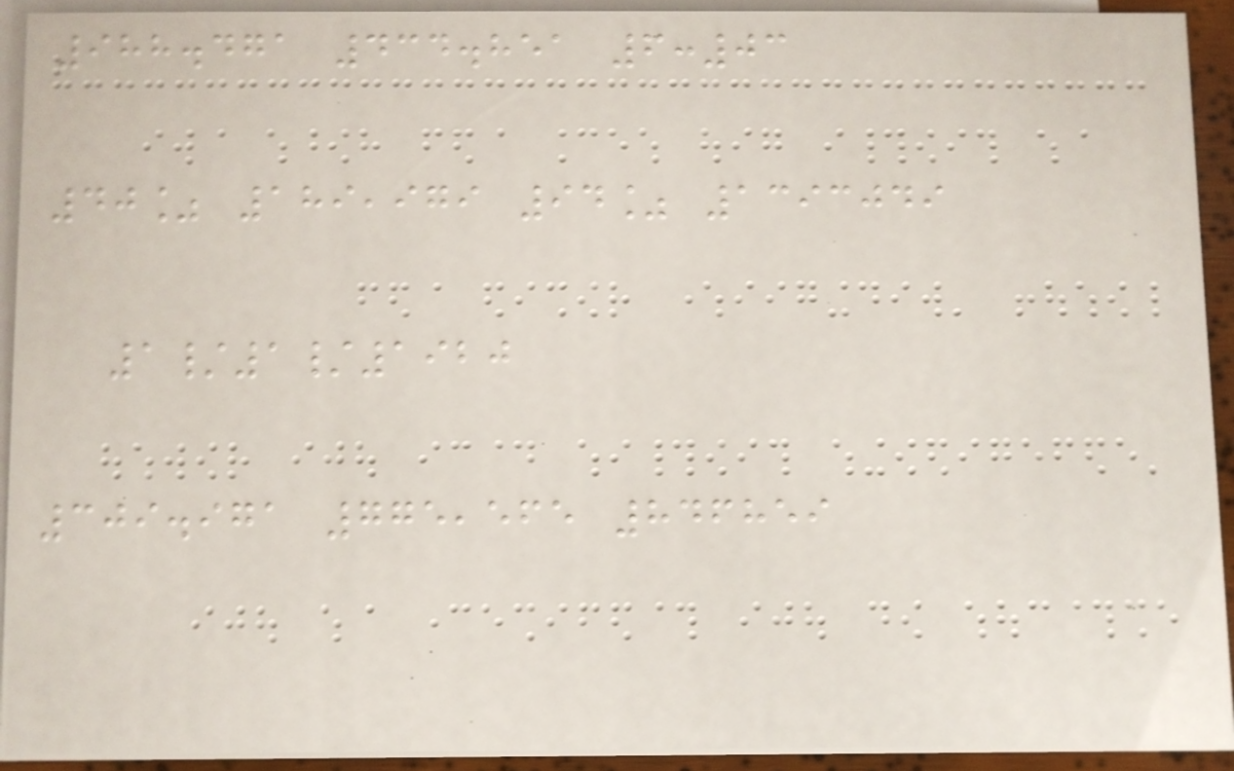988.471 434.851 6:03
40% 189,979 94% 1393049
1/1/1920
309.971 775,565 846859
